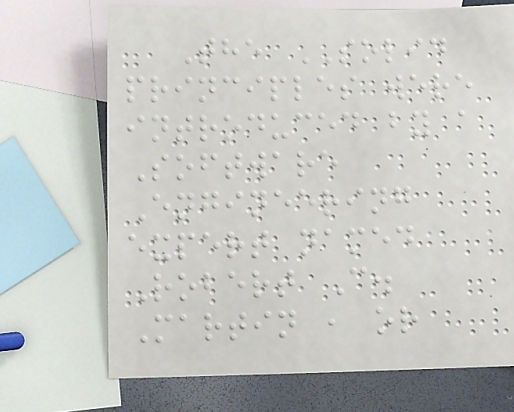The SOLID
principles were
introduced by a
Software
Engineering
expert named
Robert C.
Martin , or
